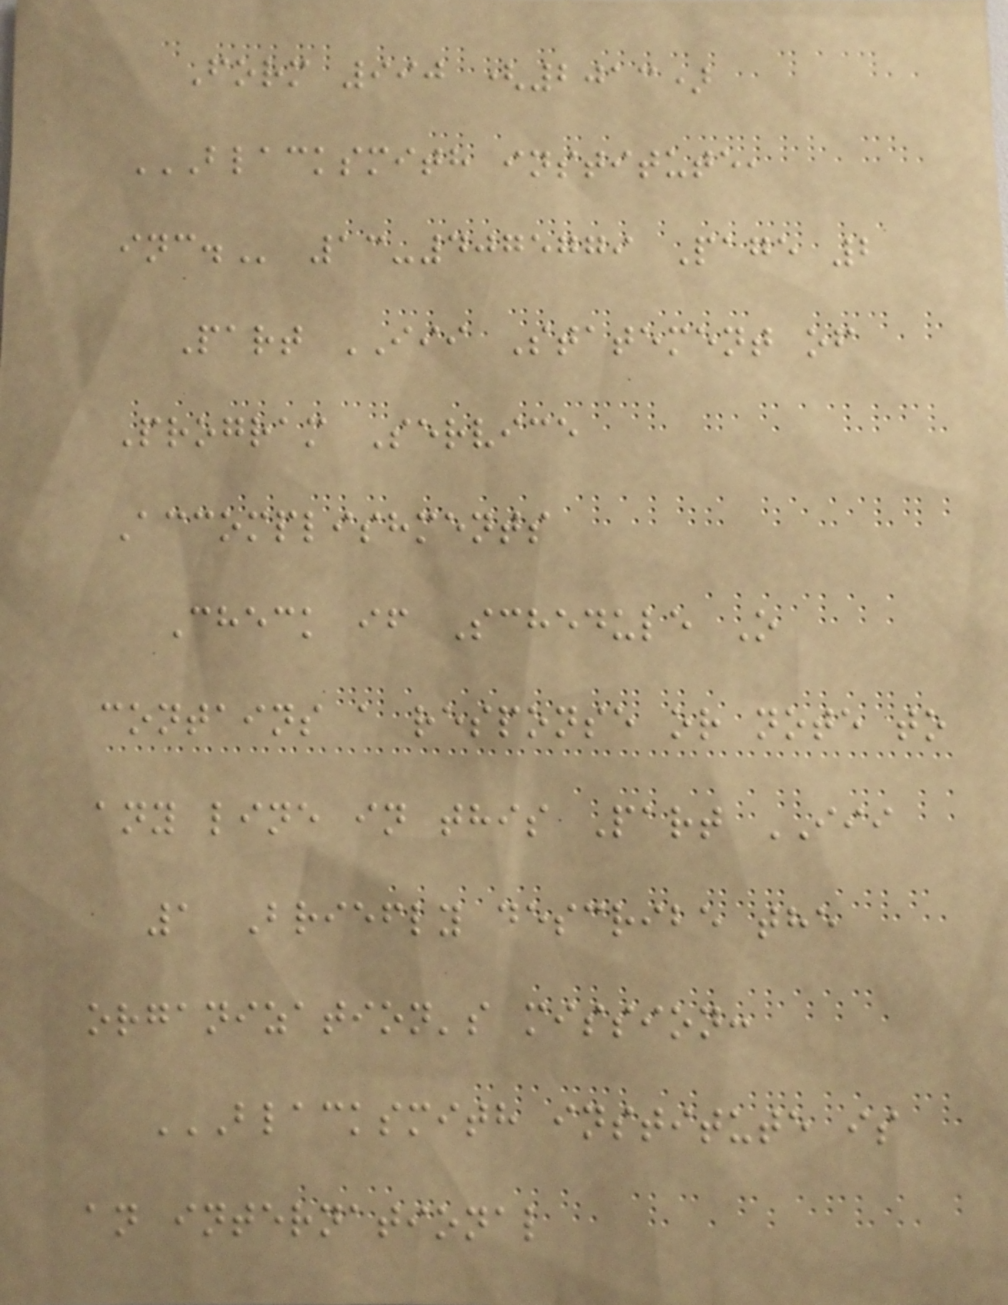Form 990 (2013)
BLACKSMITH INSTITUTE,
INC. 13-4075779 Page 2
Part III Statement of
Program Service
Accomplishments
Check if Schedule O
contains a response or note to
any line in this Part III
1 Briefly describe the
organization's mission:
BLACKSMITH INSTITUTE IS
AN INTERNATIONAL
